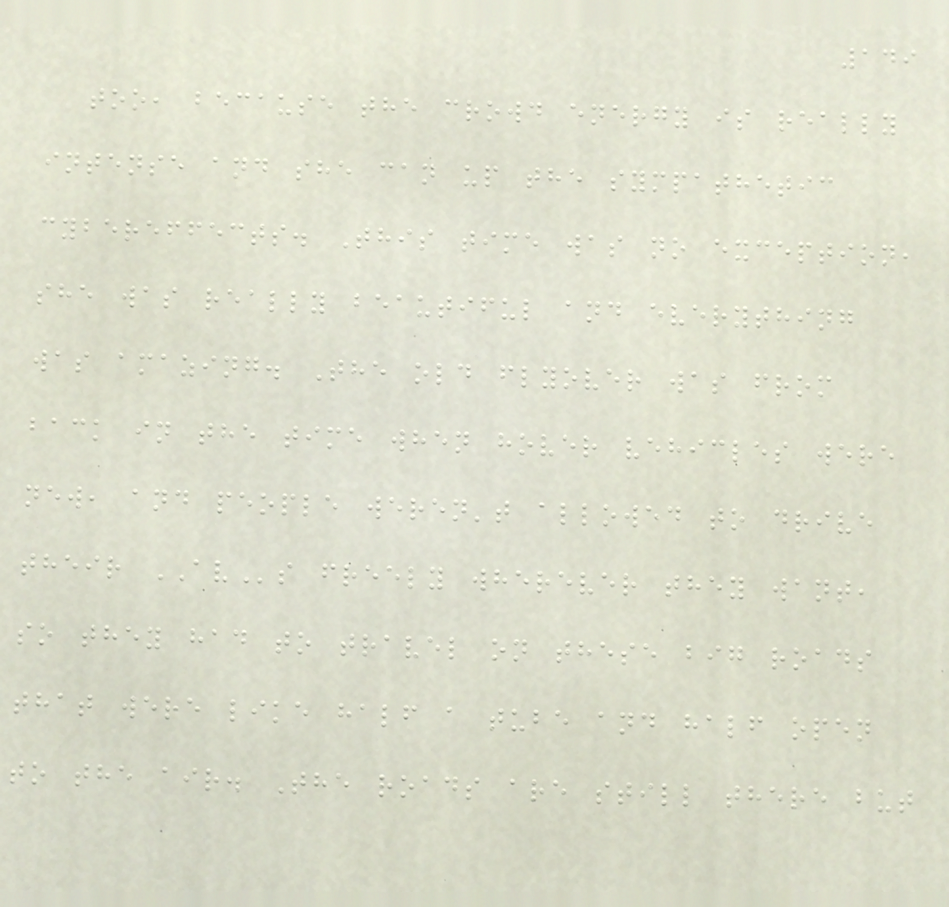149
too, because the crowd energy is really
intense and she can up the sympathetic
cybereffects. This time was no exception,
she was really beautiful and everything
was amazing. The old flyover was from
back in the time when hover vehicles were
new, and people weren't allowed to drive
their AVs freely wherever they want,
so they had to travel on these big roads
that were like half a tube and half open
to the air. The roads are still there but
